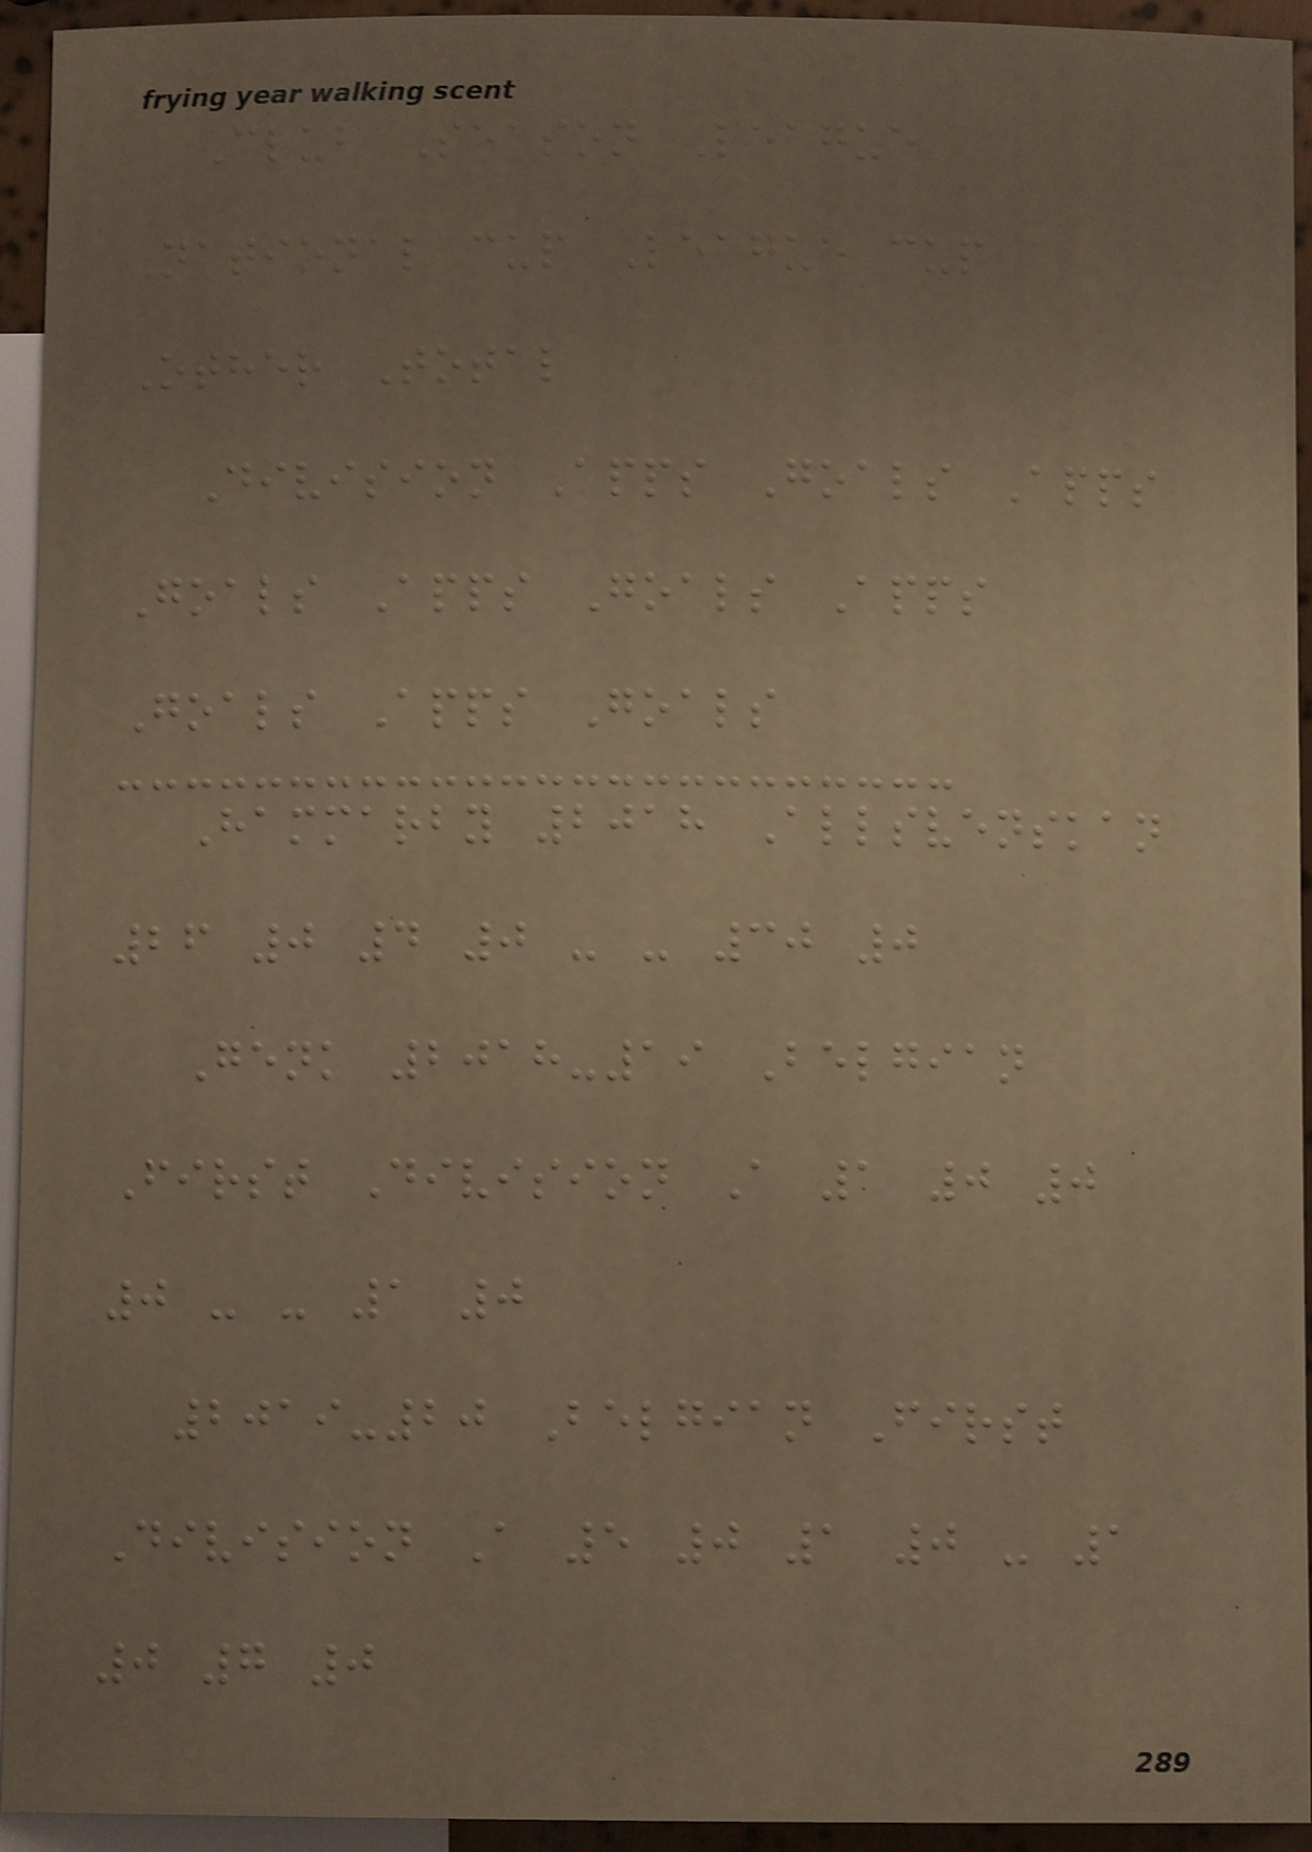Club Season League
National cup League cup
Other Total
Division Apps Goals Apps
Goals Apps Goals Apps
Goals Apps Goals
Hammarby 2018 Allsvenskan
26 0 4 0 - - 30 0
Genk 2018-19 Belgian
First Division A 1 0 0
0 - - 1 0
2019-20 Belgian First
Division A 5 0 1 0 - 1
0 7 0
